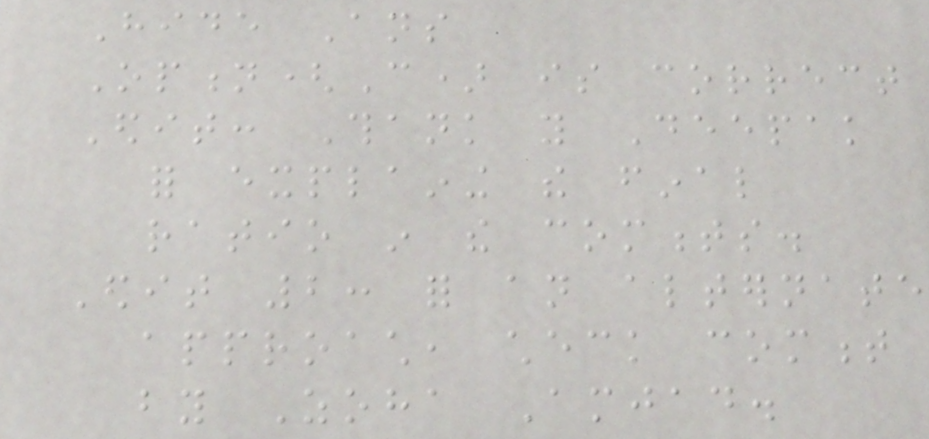Hide Ans
Option(C) is correct
Edit: Thank you Deepak
for explaining the final
ratio in the comments.
Edit 2: for an alternate
approach, check comment
by Zoha Amjad.
